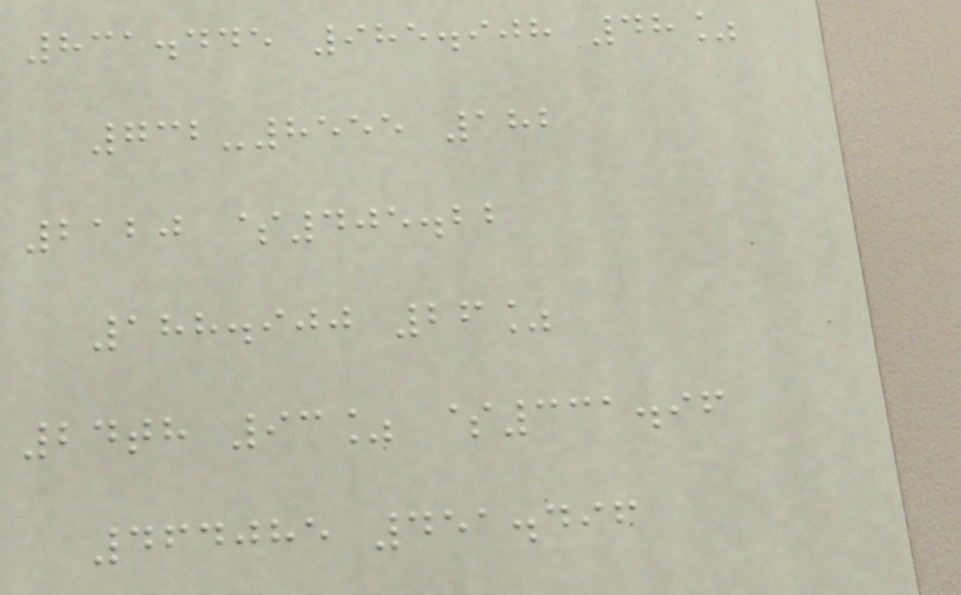831.445 985.908 48%
732-8555 182
2120 $405.22
188.900 26%
24th 93% $331.96
464085 451.496
